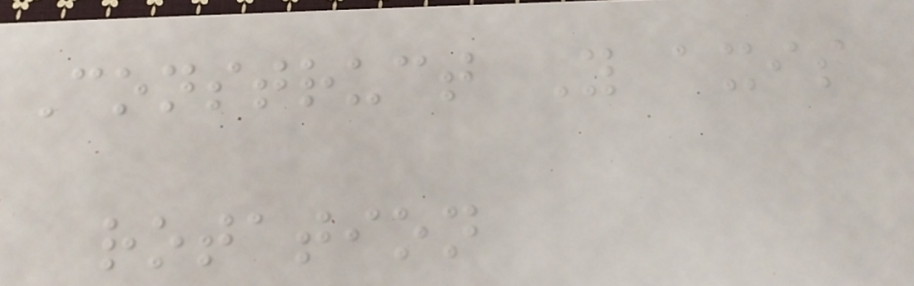Construct Y axis
rotation
